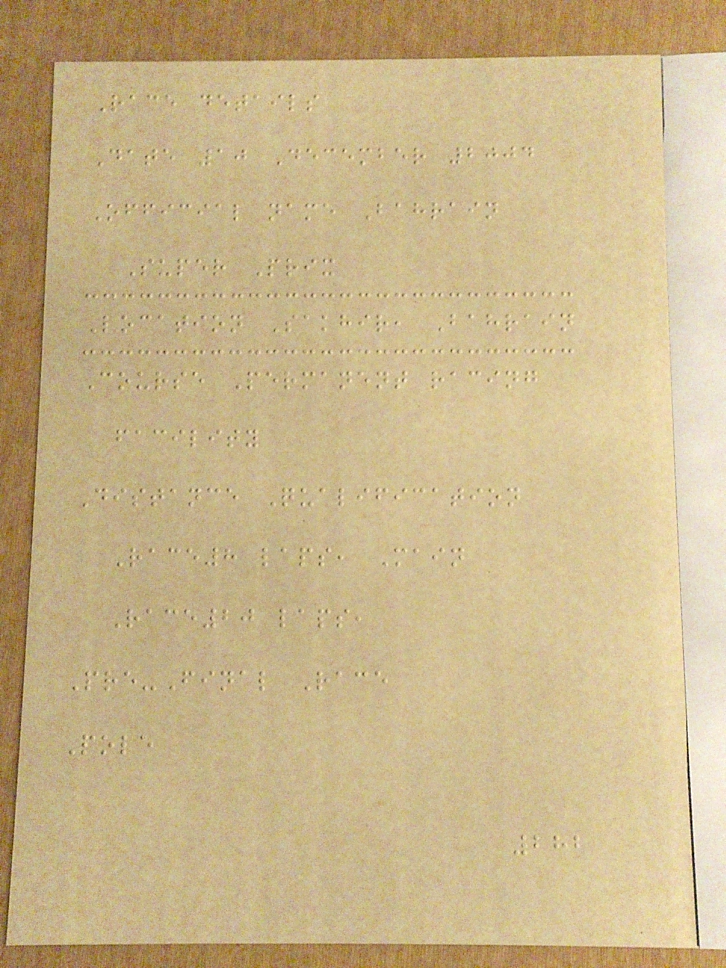Race details
Date 10 December 2004
Official name Bahrain
Super Prix
Location Sakhir, Bahrain
Course Permanent racing
facility
Distance Qualification
Race8 laps, Main
Race20 laps,
Pre-Final Race
Pole
282
